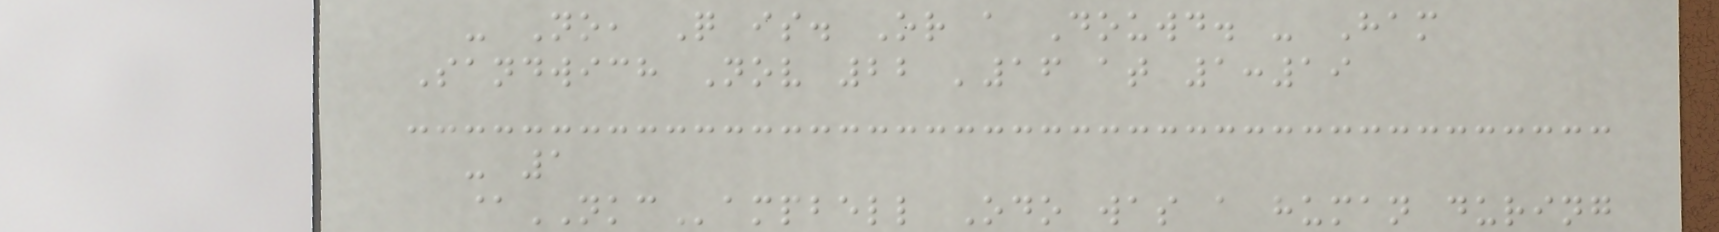- No, Q is. Or a Douwd. - Ham
Sandwich Nov 22 '16 at 1:19
- 1
@NKCampbell Odo was a human during
